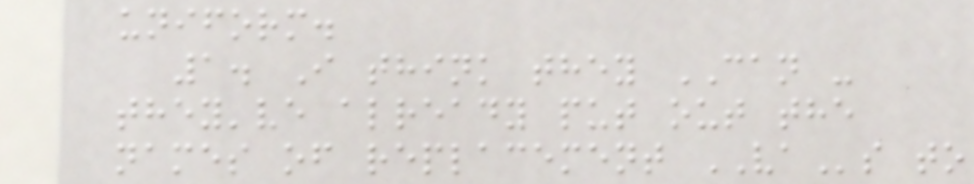uniform.
1. I think they CAN -
they've already put out the
names of replacement VAs to
